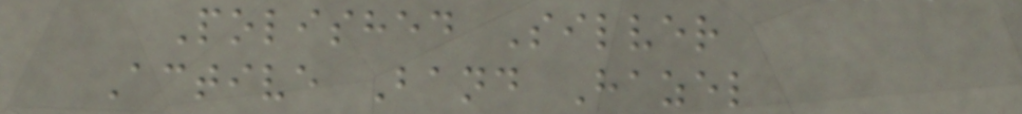Polished Silver
Active Band Hazel
